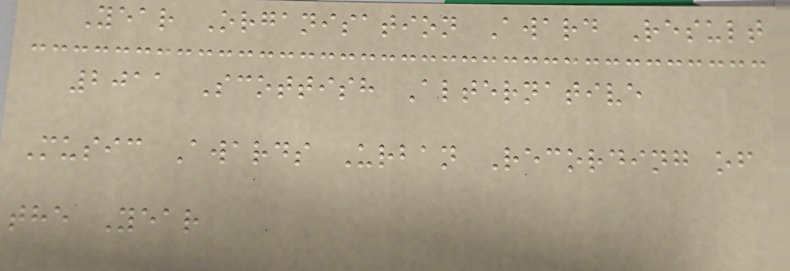Year Organisation Award Result
2011 Scottish Alternative
Music Awards Urban Recording of
the Year
